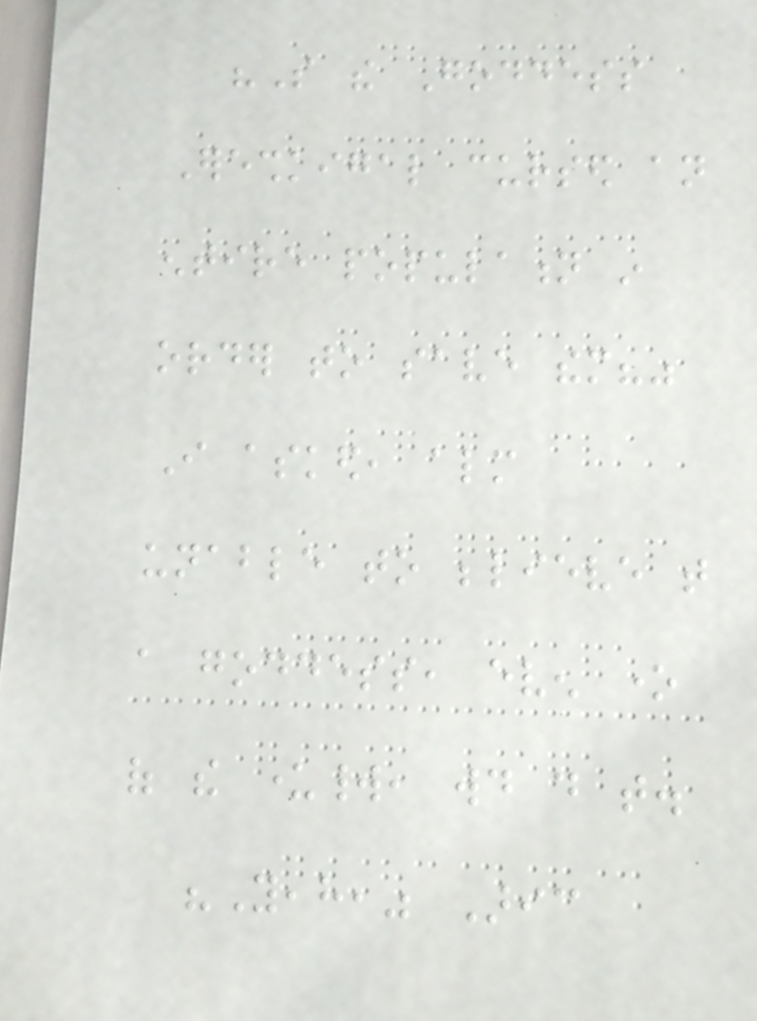"So the Goddess
Ereshkigal cursed an
entire population in
order to save them?"
I asked, almost
unable to believe that
a goddess, even one
of the underworld, would do that.
"Yeah," Aric
